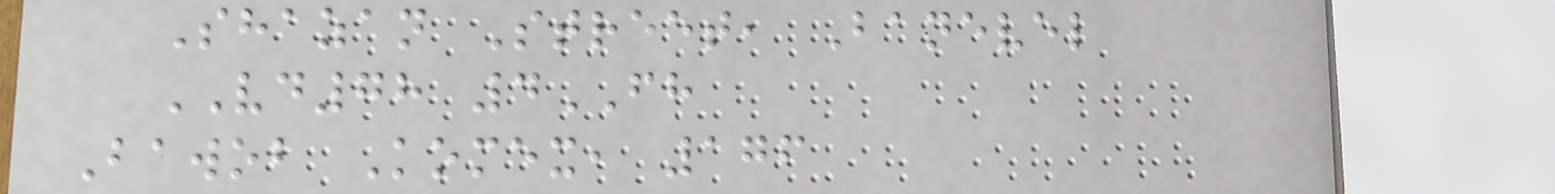Shazan Street, Banevel
VD78 4FH
Bawob Komex, 176
